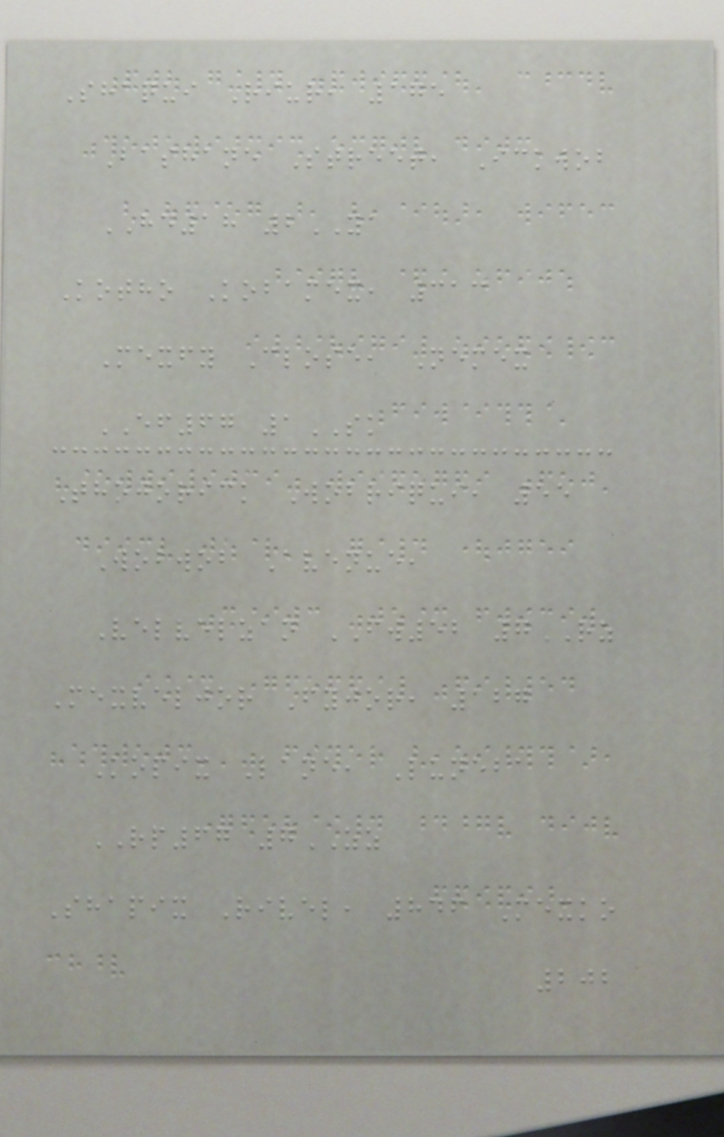Shaqui Riur, 175
Bashane Street, Ickwob
HD18 2YA
Kotho Kobamex, 313
Mexfy Close, Nemex
EF67 1SK
Thojorick Wobriqui, 55
Wobwob Avenue,
Velvelzan FW52 7RZ
Mexveljor Fyjor, 127
Kopix Lane, Luneba
RP67 7ZZ
Shapix Rivel, 846 Mexko
202
